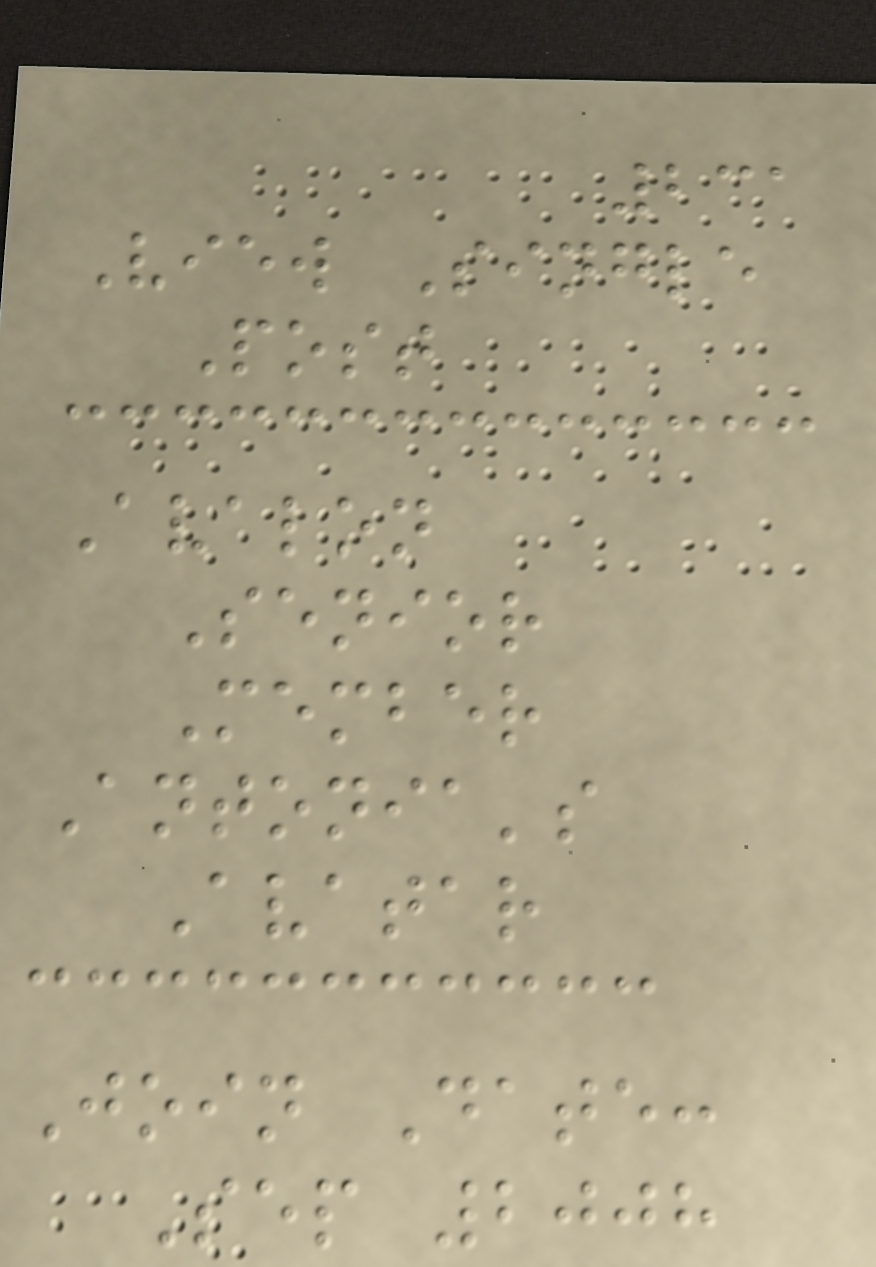231
View Single
Post
Avalon
Senior
Member
Antonia's
Avatar
Join Date:
Sep 2008
